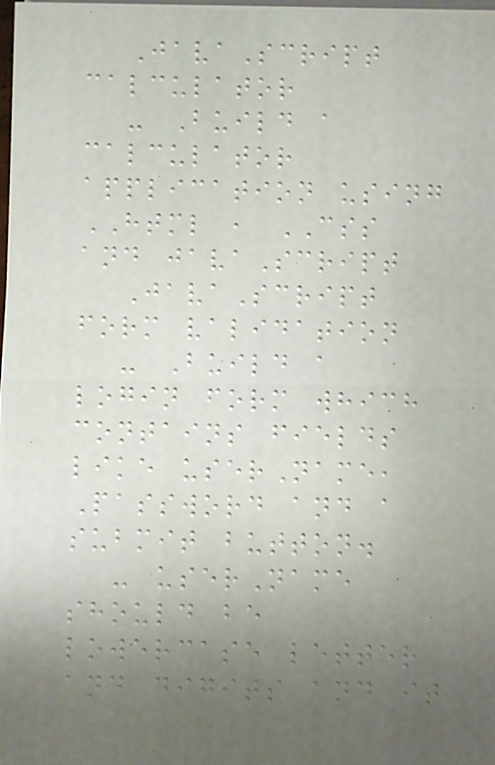JavaScript
calculator
- Build a
calculator
application using
HTML , CSS
and javaScript
JavaScript
form validation
- Build a
login form which
contains fields
like userName,
Password and a
submit button.
- userName
should be
lowercase letter
and digits and it
